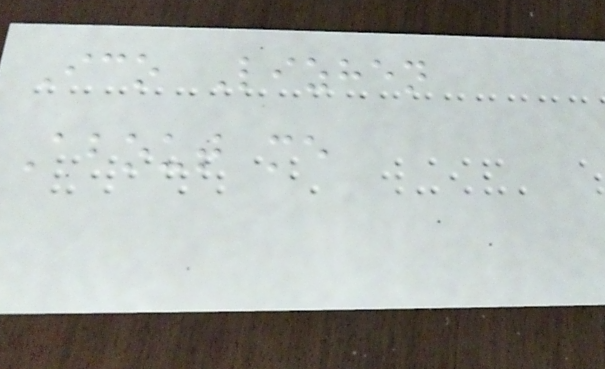Ico Lizhen
About me
